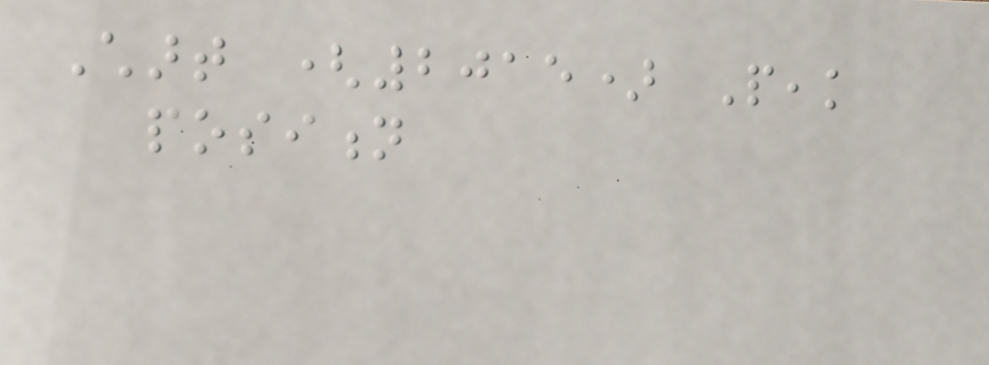Chart (2015) Peak
position
